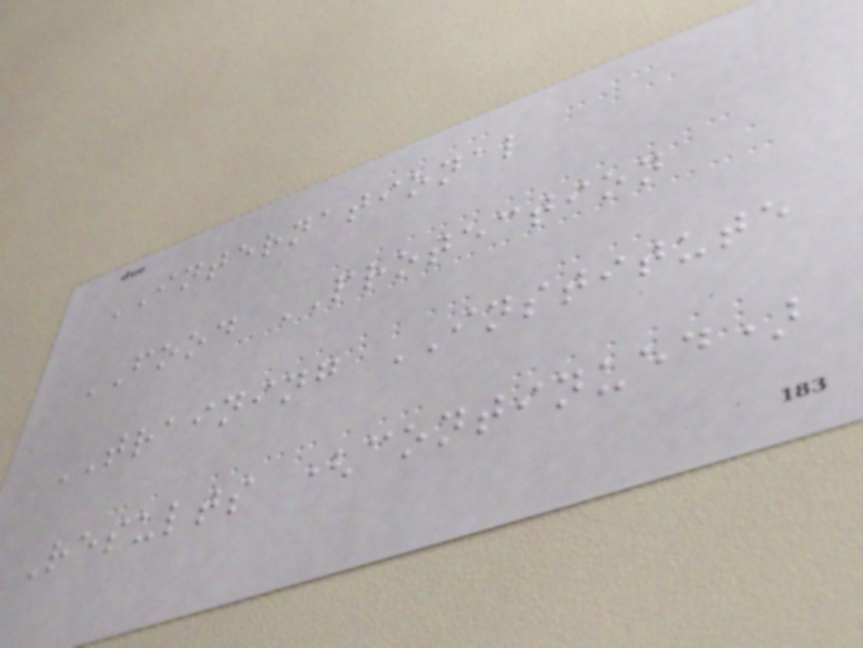INTERNATIONAL
FOOD PROTECTION
TRAINING INSTITUTE
Results (continued)
